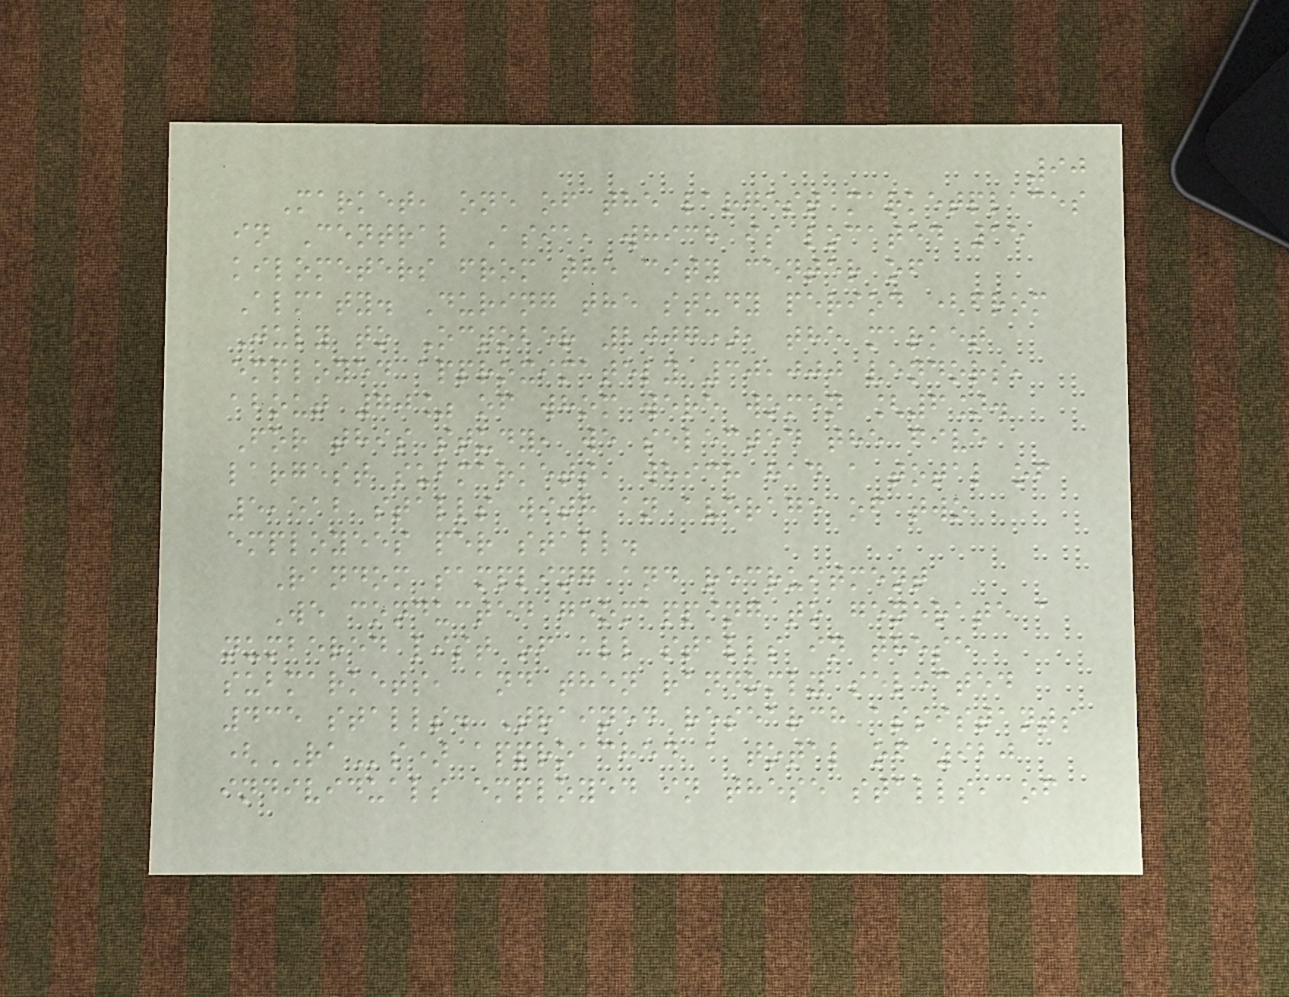90
Market, one of the largest marketplaces
in Central Asia, which is located 15
kilometers from the city center of
Almaty. During the study period (from
July to October 2007), the market
employed approximately 30,000 vendors,
about 70% of whom were women [6].
For this study, we selected the five
largest submarkets, which had a total of
5,512 stalls with an average of two
employees per stall.
Random sampling and recruitment
We conducted geomapping to generate a
numbered list of all stalls in these
submarkets, and then randomly selected
435 stalls. Trained research assistants
(RAs) approached a total of 920
individuals employed in these stalls, of
